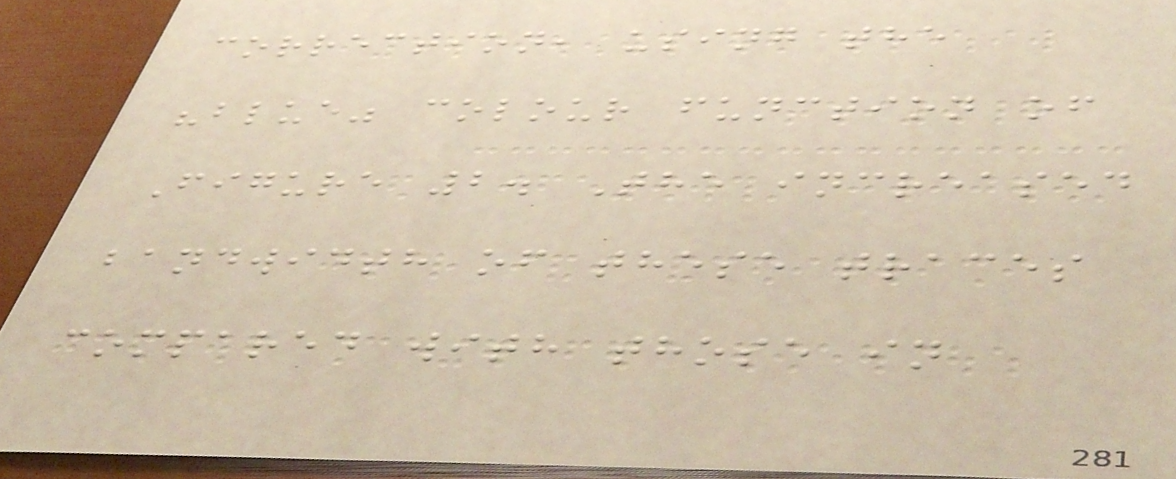correction, using the
"blue" colour function of
Figure 2. The increased
bandwidth of these traces
compared with those in
